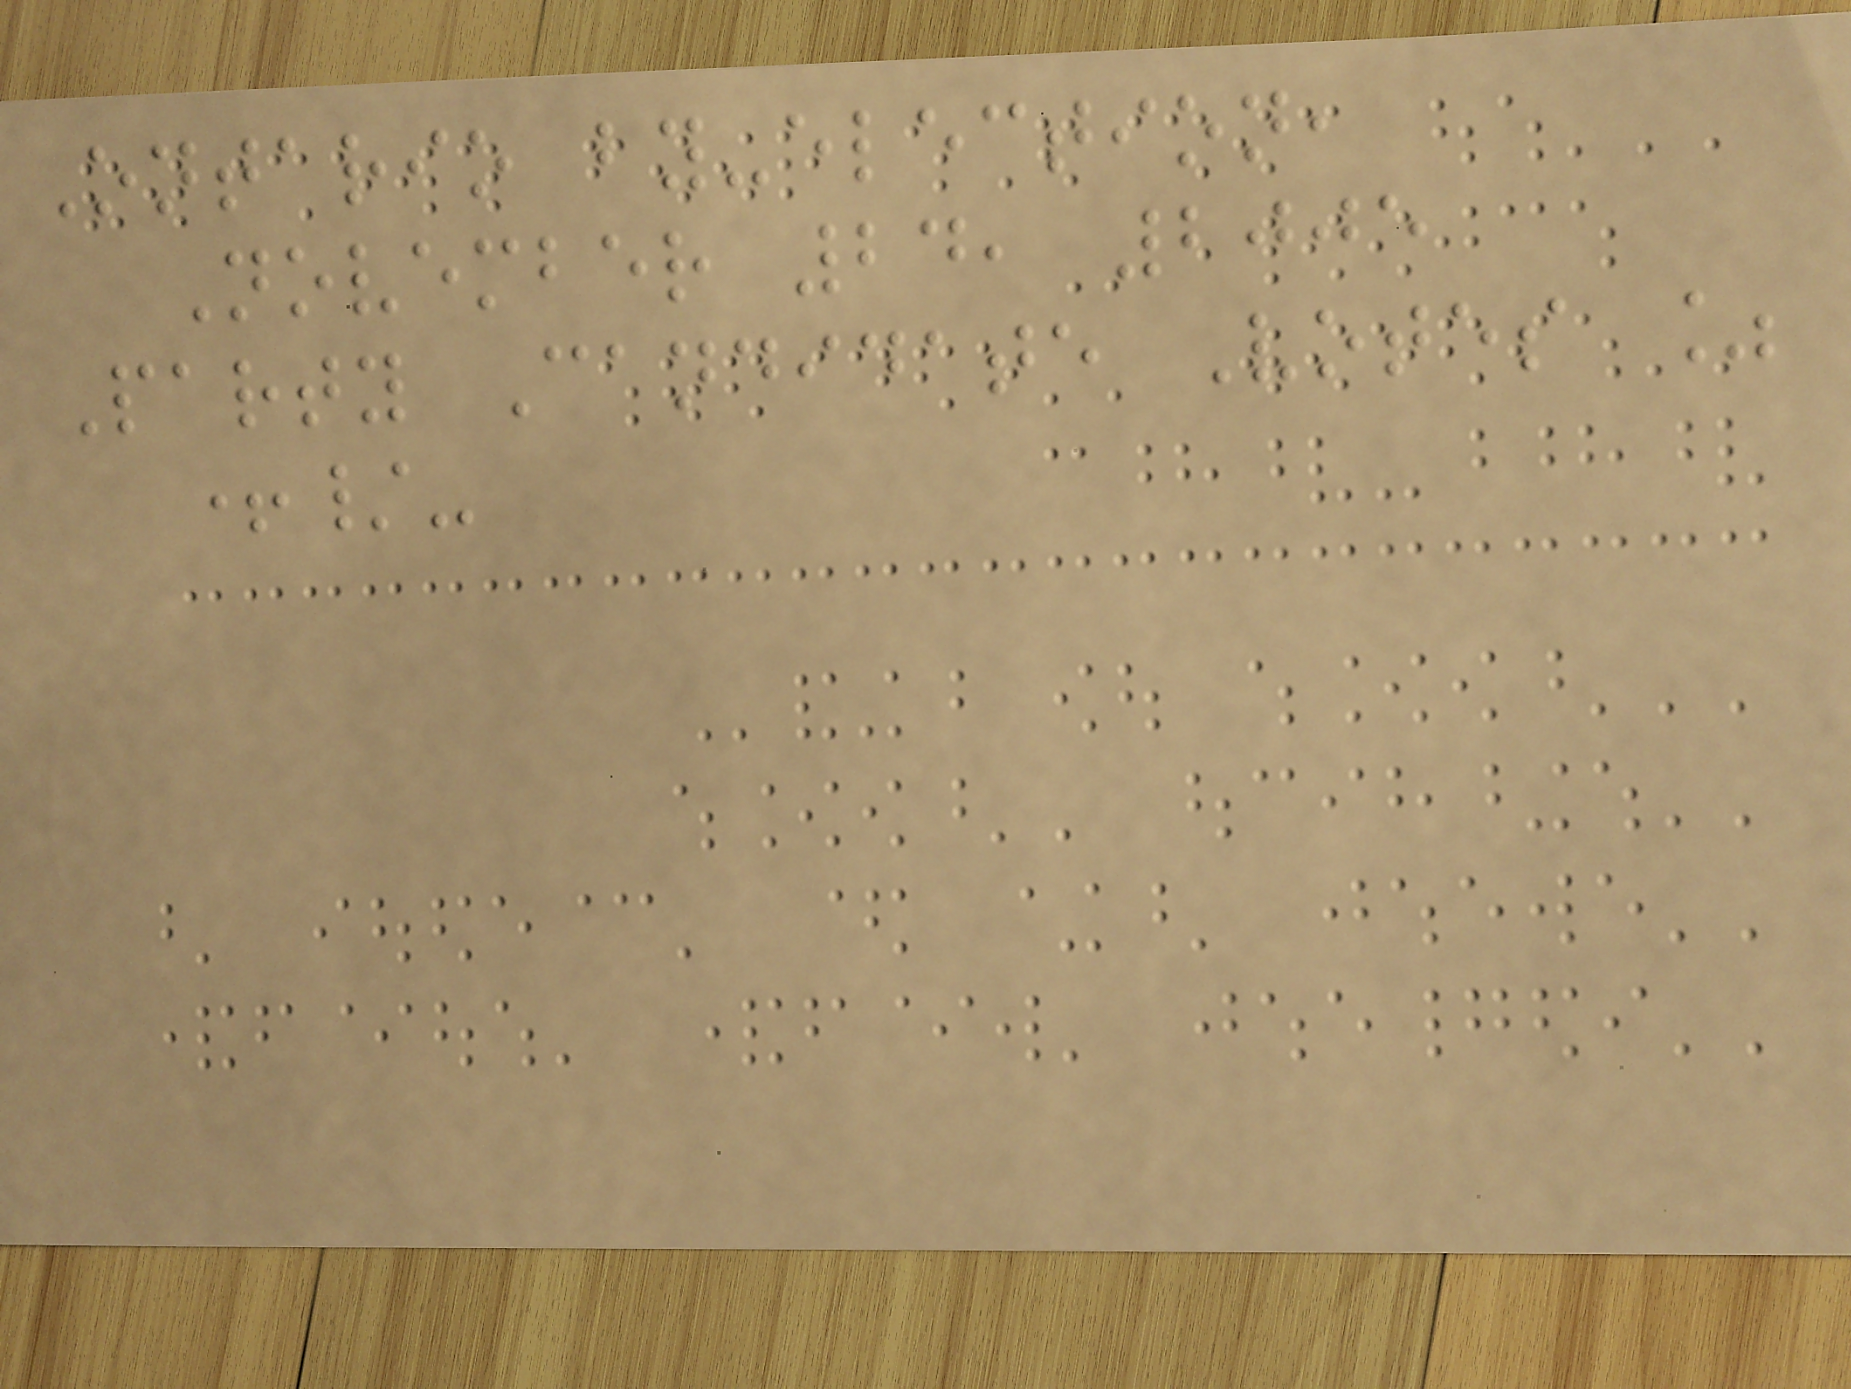Ontario by-election,
November 24, 2005
Party Candidate Votes %
+/-
